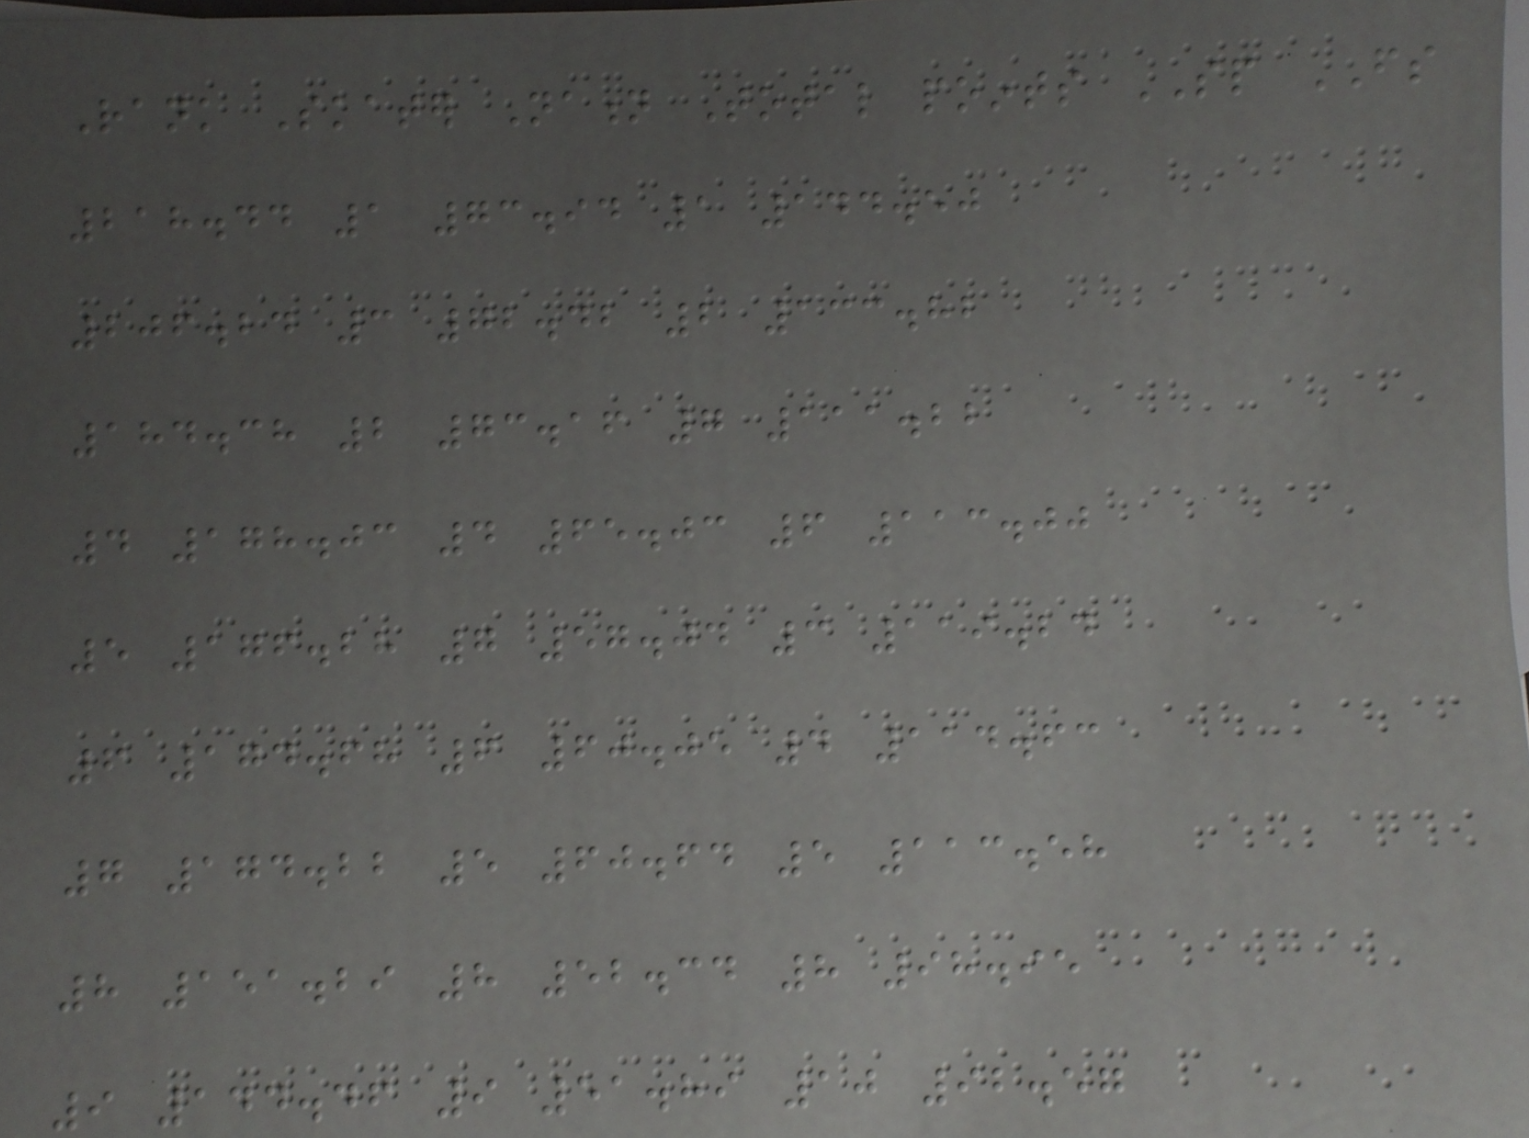Rank Skater Nation Total points SP FS
218.44 1 73.94 1 144.50
206.24 3 72.42 2 133.82
184.38 2 73.16 7 111.22
4 178.03 4 65.03 6 113.00
5 176.28 7 57.04 3 119.24
6 174.68 6 60.05 4 114.63
7 174.22 5 60.64 5 113.58
8 151.29 8 52.34 8 98.95
9 144.46 9 51.89 10 92.57
